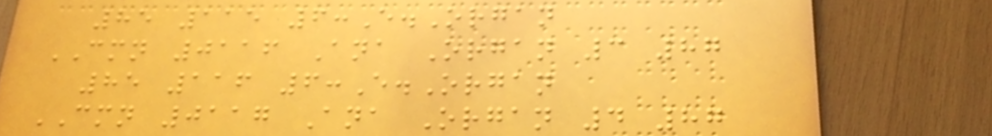85 115 6:E.Organ
CMN 0116 Ana Organ 3 87
85 116 6:E.Organ
CMN 0117 Ana Organ 4 87
